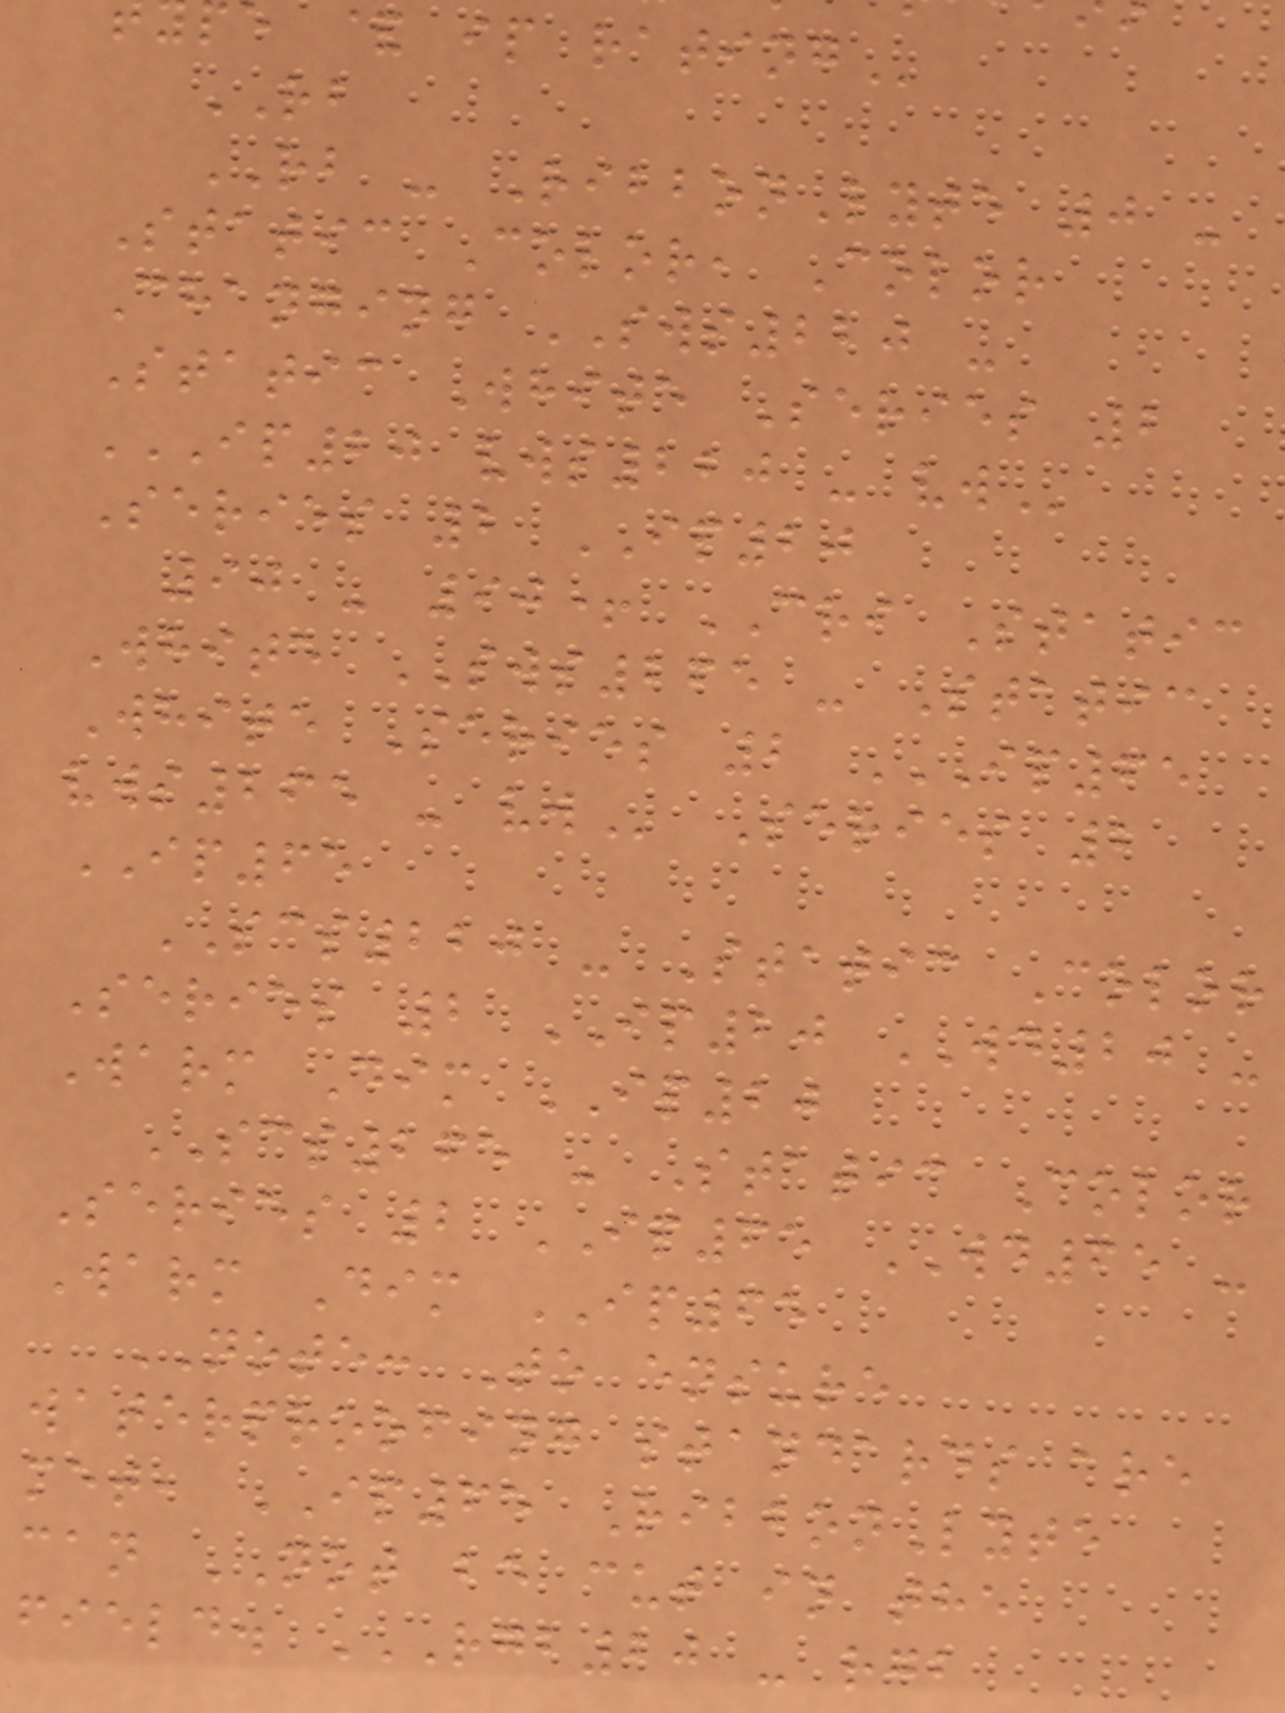e & ip
RB
RB - RibbonLyte 0 -
Static Color, Color
Changing SWS220 -
Static White Series 2
IP20 VWS220 - VW
Series 2 IP20
90 - 90+ CRI Static
White SWS265 - Static
White Series 2 IP65
vws265 -
IP65
SCS220 - Static Color
Series 2 IP20 WD20 -
Warm Dim IP20
SCS265 - Static Color
Series 2 IP65 WD65 -
Warm Dim IP65
NOTE: To ensure
waterproofing standards are
met, IP65 RibbonLyte
can NOT be cut in the
field. RGB20 - RGB
